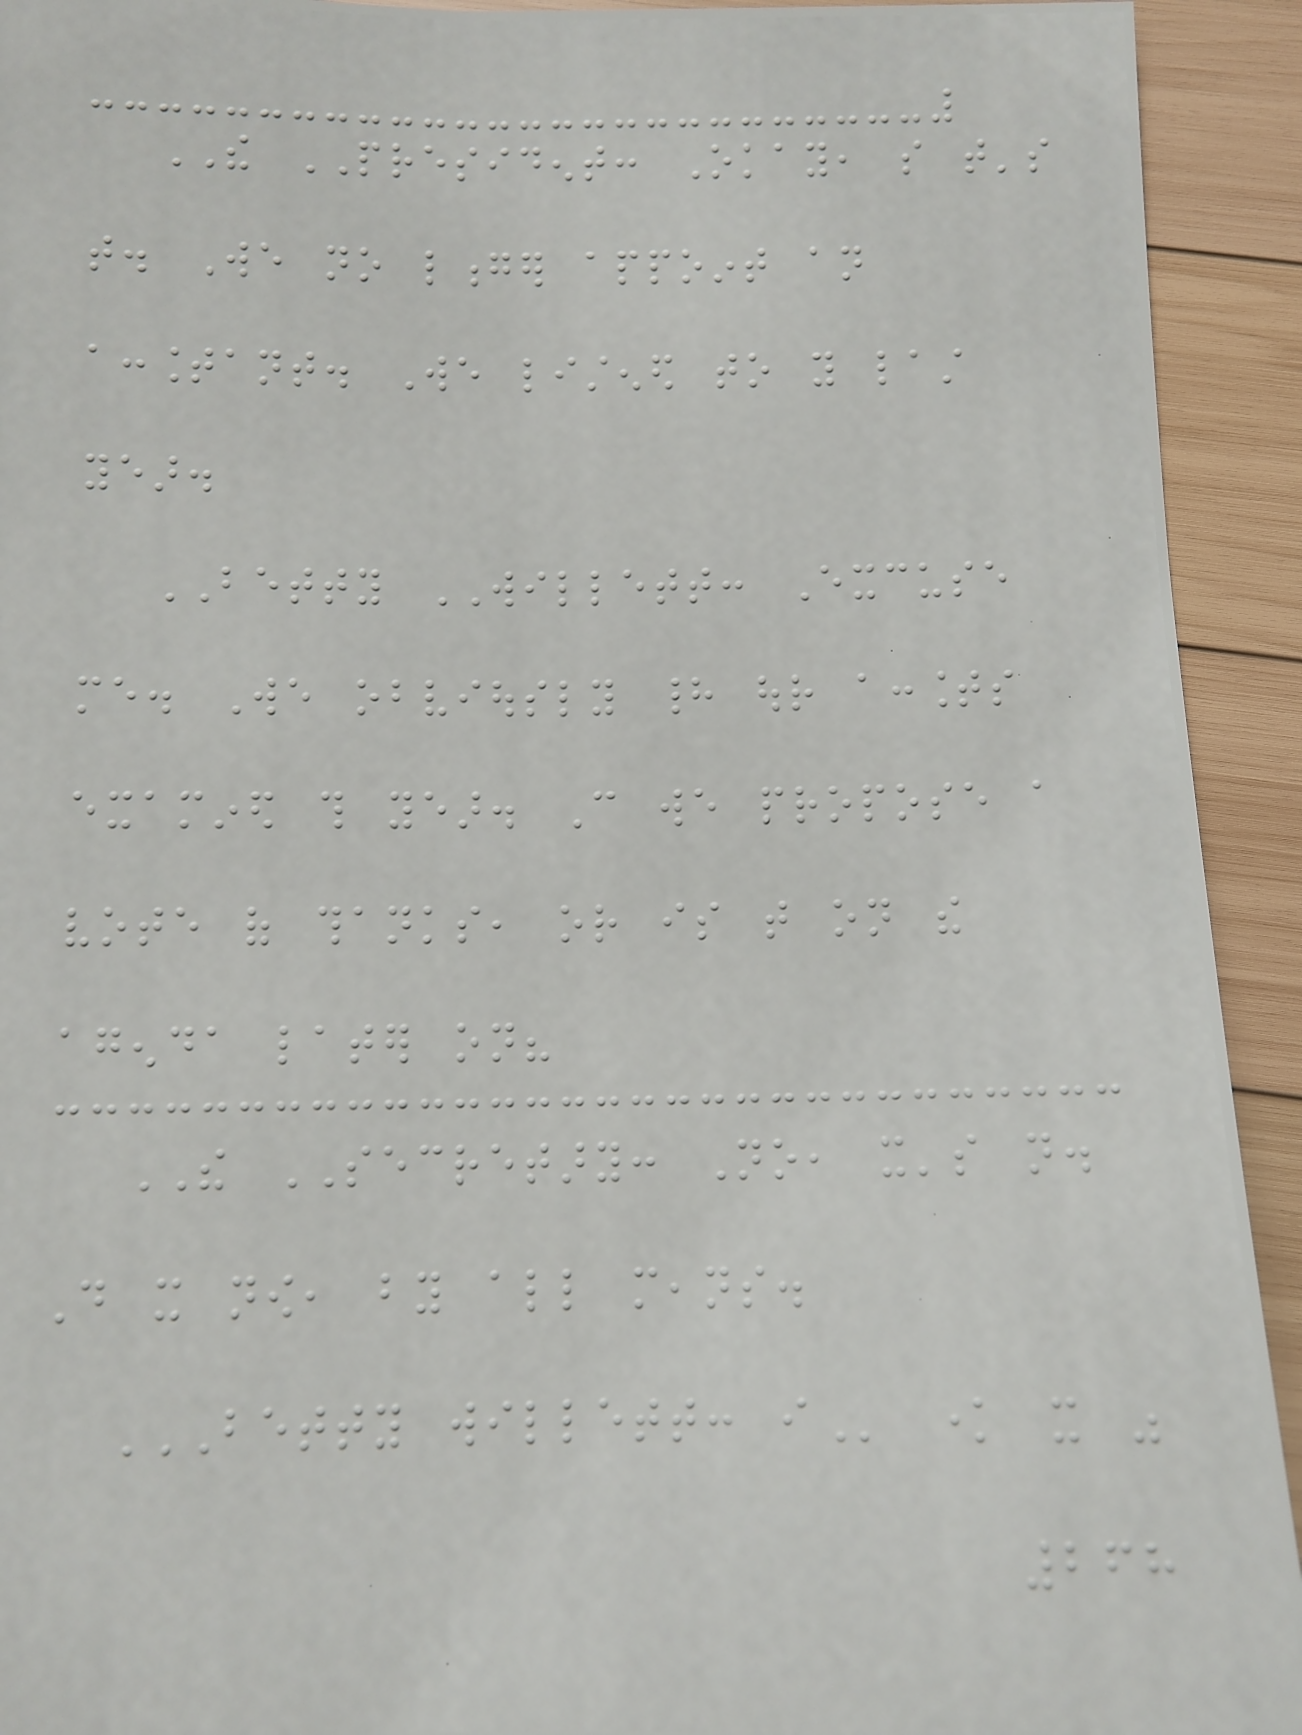THE PRESIDENT: Okay, so that's
that. We no longer appoint an
accountant. We listened to you last
year.
BETTY WILLETT: Excuse
me. We obviously had our accounts
examined this year. Can we propose a
vote of thanks, or is that on the
agenda later on?
THE SECRETARY: No, it's not.
Do it now, by all means.
BETTY WILLETT: I know it was
268
